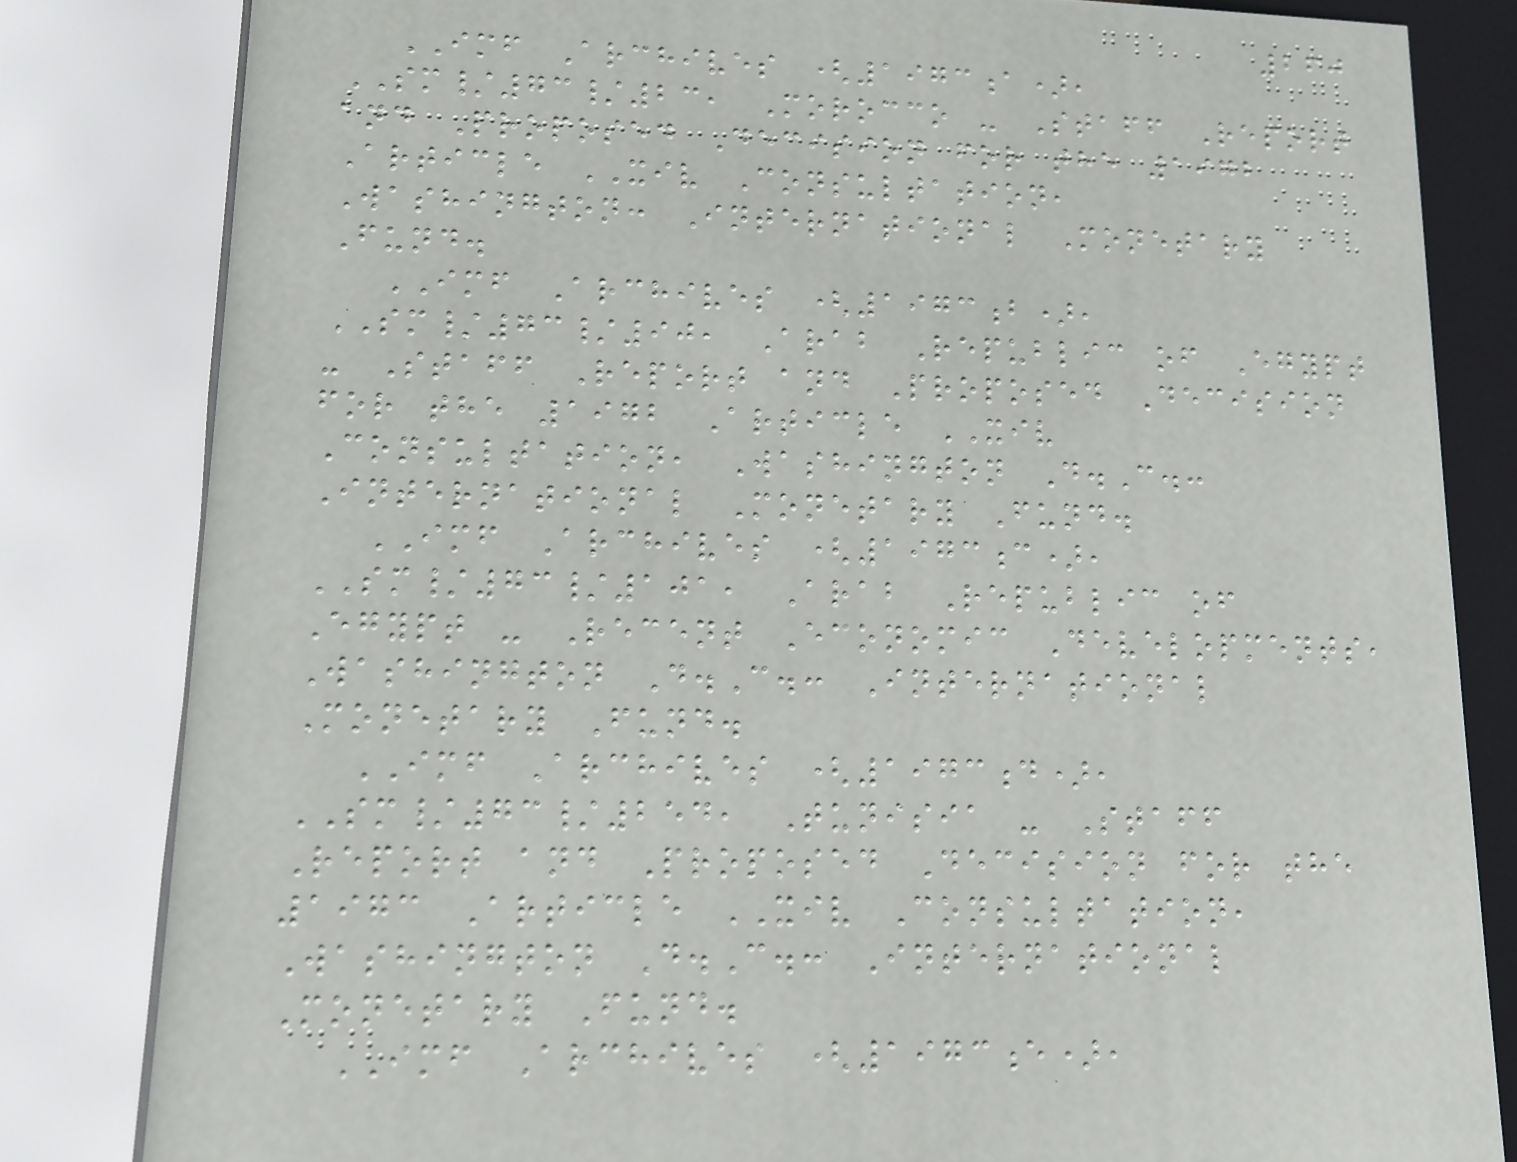260
IMF Archives (1973a),
SM/73/23, Morocco - Staff Report
and Proposed Decision for the 1972
Article XIV Consultation,
Washington: International Monetary
Fund.
IMF Archives (1973b),
SM/73/90, Arab Republic of Egypt
- Staff Report and Proposed Decision
for the 1972 Article XIV
Consultation, Washington D.C.:
International Monetary Fund.
IMF Archives (1973c),
SM/73/101, Arab Republic of
Egypt - Recent Economic Developments,
Washington D.C.: International
Monetary Fund.
IMF Archives (1973d),
SM/73/254, Tunisia - Staff
Report and Proposed Decision for the
1973 Article XIV Consultation,
Washington D.C.: International
Monetary Fund.
IMF Archives (1973e),
